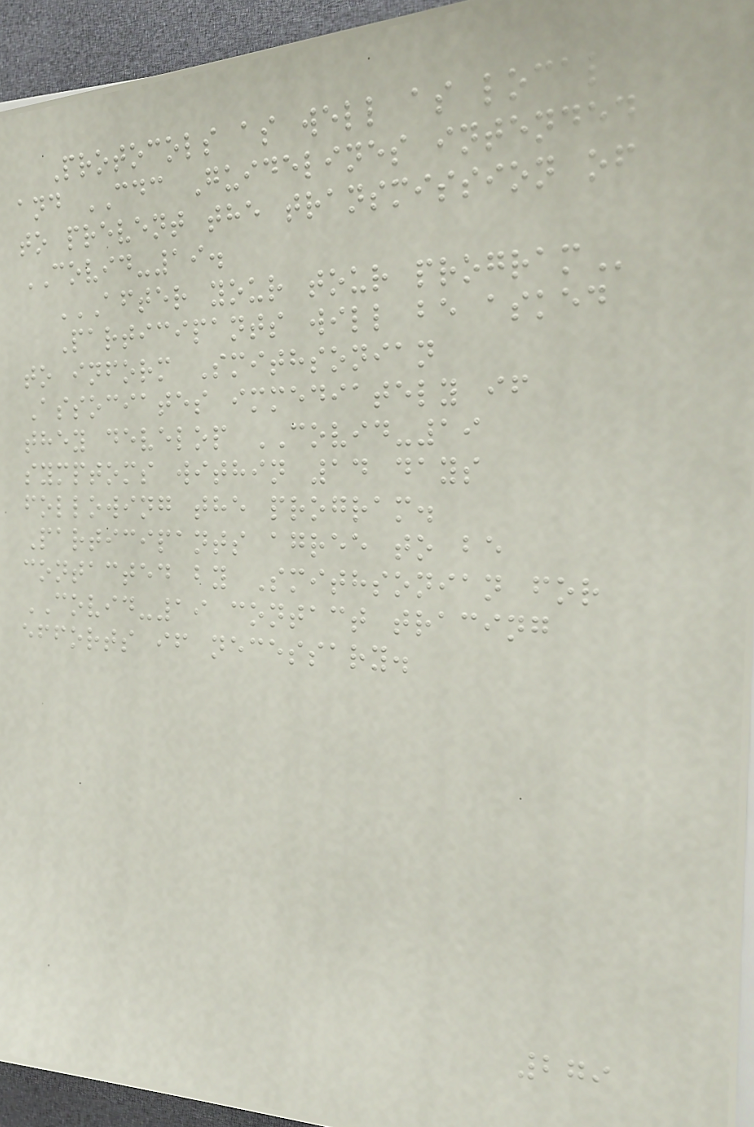Protocols as well as local
and CDC Guidelines intended
to prevent the transmission of
COVID-19.
AFTER YOUR TOUR PROGRAM
Participants will be asked
to inform Smithsonian
Associates immediately if
they develop COVID-19
symptoms within 14 days
following the program.
Participants agree to be
contacted by Smithsonian for
COVID-19 contact tracing
efforts if necessary.
279
